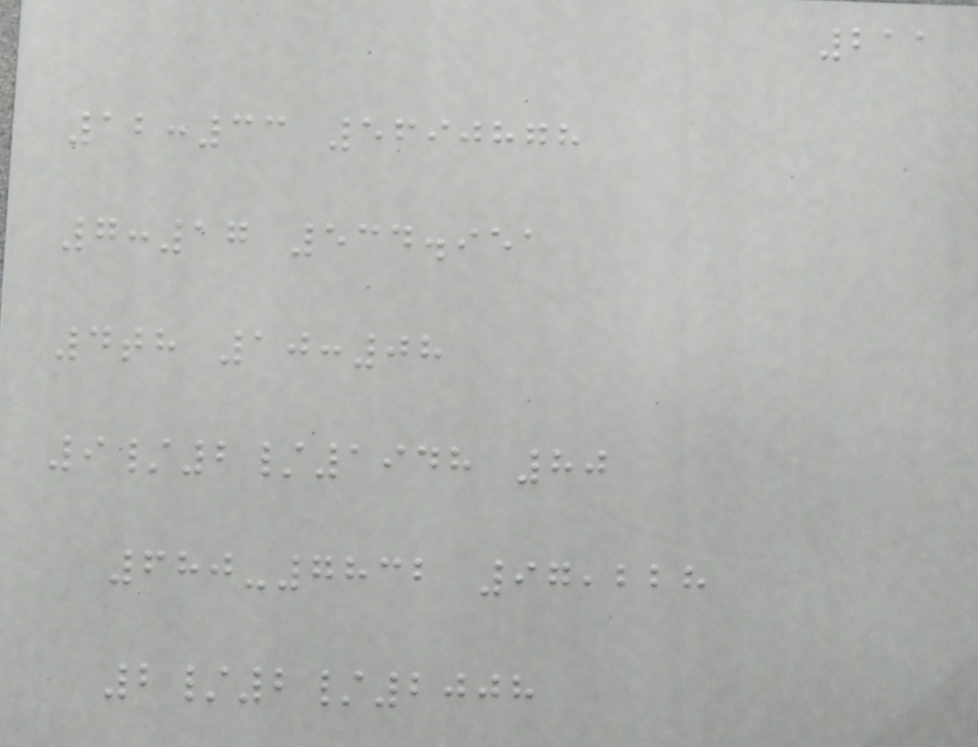211
12:33 5690878
7:17 534.951
4th 10:08
9/2/1948 80
680-7832 97,228
2/2/2008
